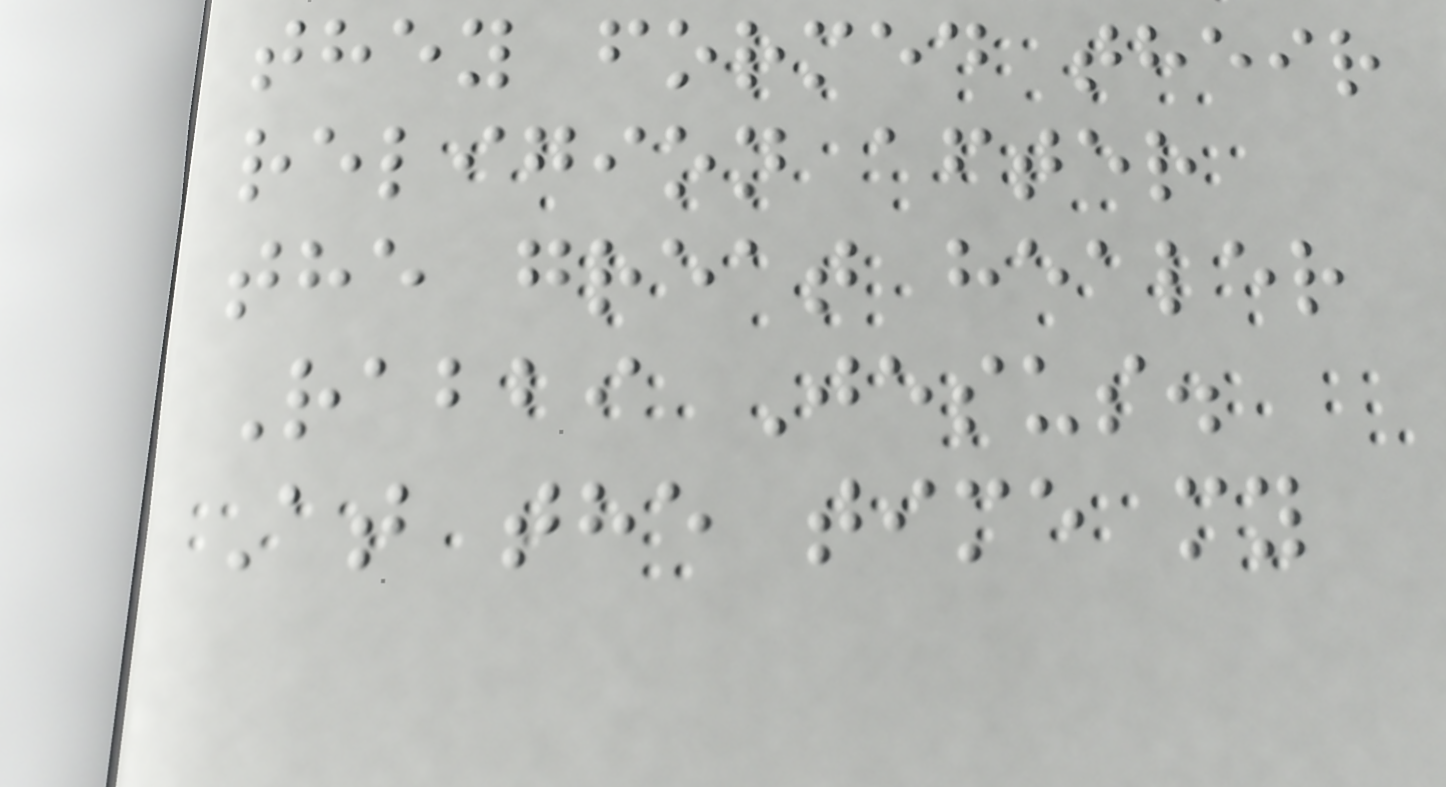they formed their
religion after
the great healer
Rabbi Jesus.
At the time my
